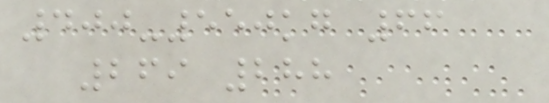400-550kg 66
269 288
